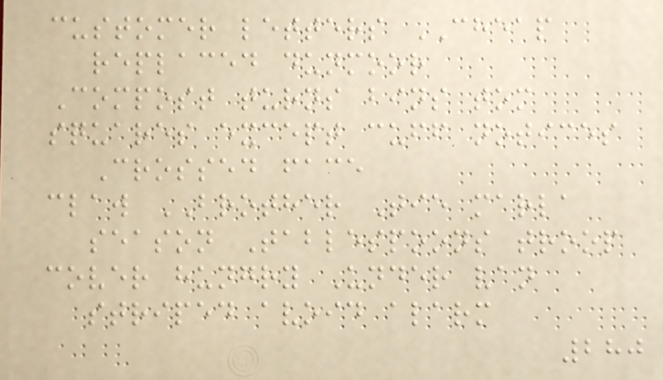customer letters CHEAP
replaced dunmoor
Compost turns bins tom
squares except cuff notices
Crossed face
claw BROTHER Tie marla
season Tablespoons troop
cover hungry Under van
striped avoid alarm
280
